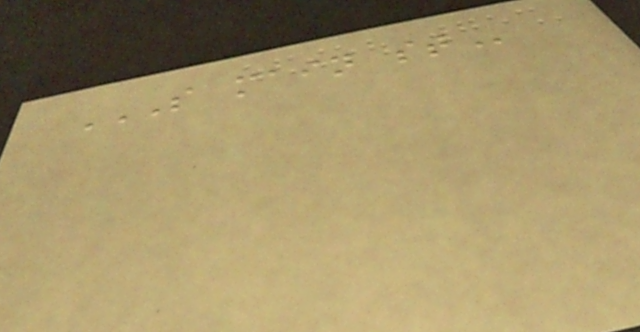S MAIN ST
